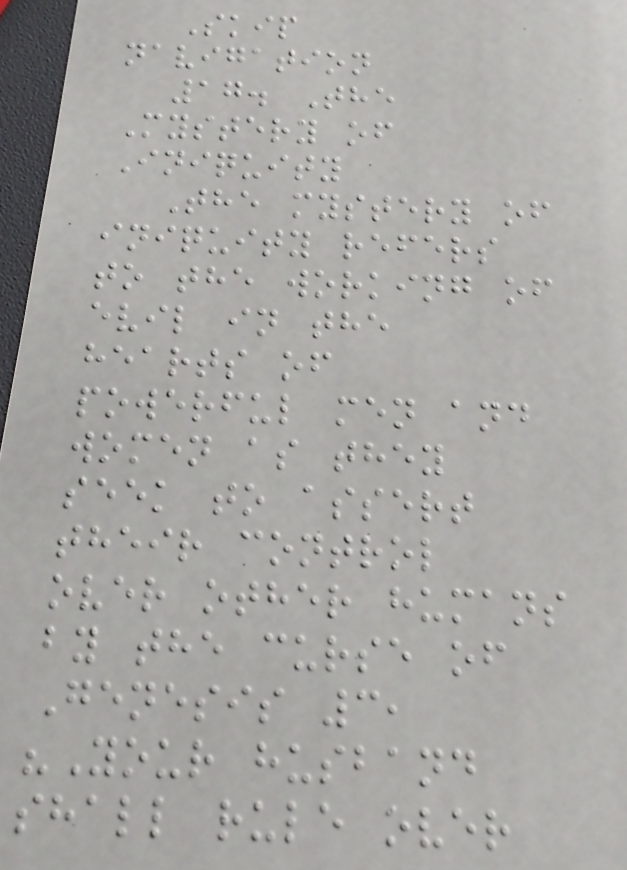Skip
navigation
17. The
Mystery of
Iniquity
The mystery of
iniquity refers
to the working of
evil in the
hearts of
powerful men and
women as they
seek to assert
their control
over other humans
by the curse of
Genesis 3,
"Your husband
shall rule over
